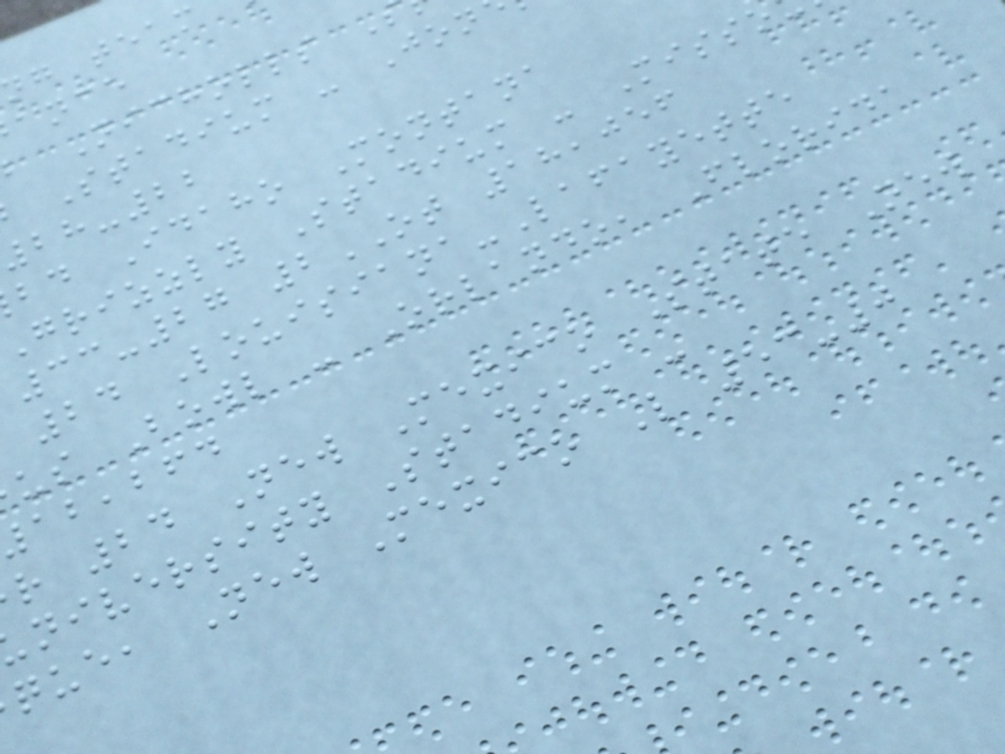Stadium - Jon
bd Idaho Montana
grizzly Stadium - Misso
33-27 2OT 18,056
24 Louisiana-Lafayette
us Bowl - Orlando, Florida
r 24 New Mexico State New
niversity Stadium -
que, New Mexico L 53-0
